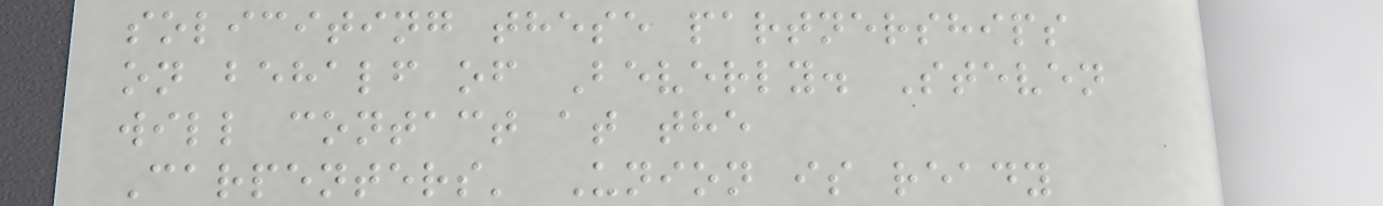soliciting these partnerships
on behalf of Beverly. Steven
will contact at the
Carpenters' Union is ready
